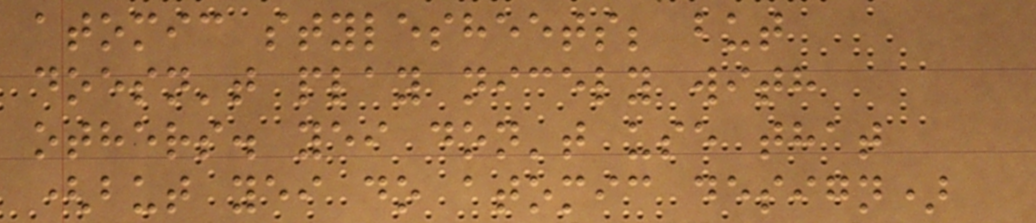atomic stylesheets; but
doesn't play nicely with
others. yei don't use that
(but yei do atomic design)
